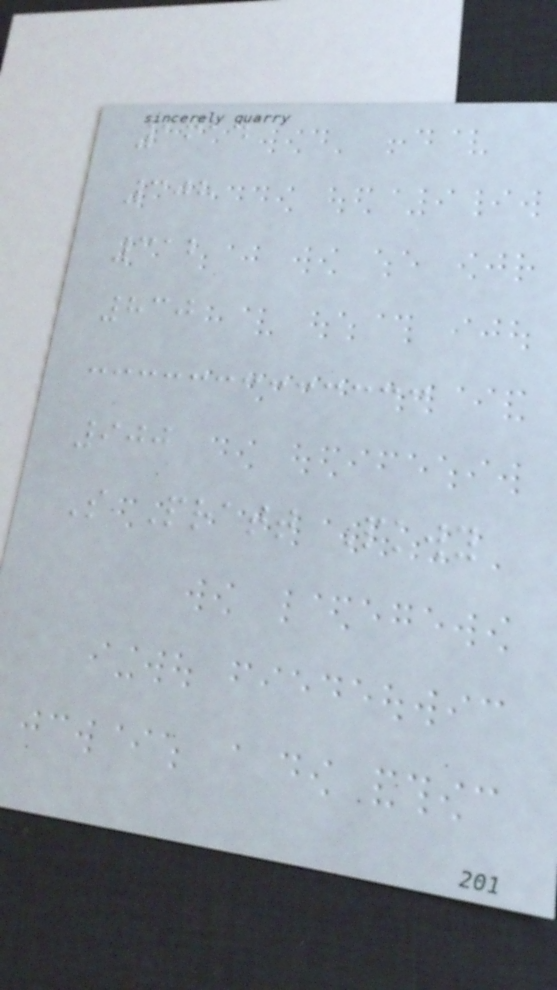1614
308
312
830
900
S Pratt Pkwy
